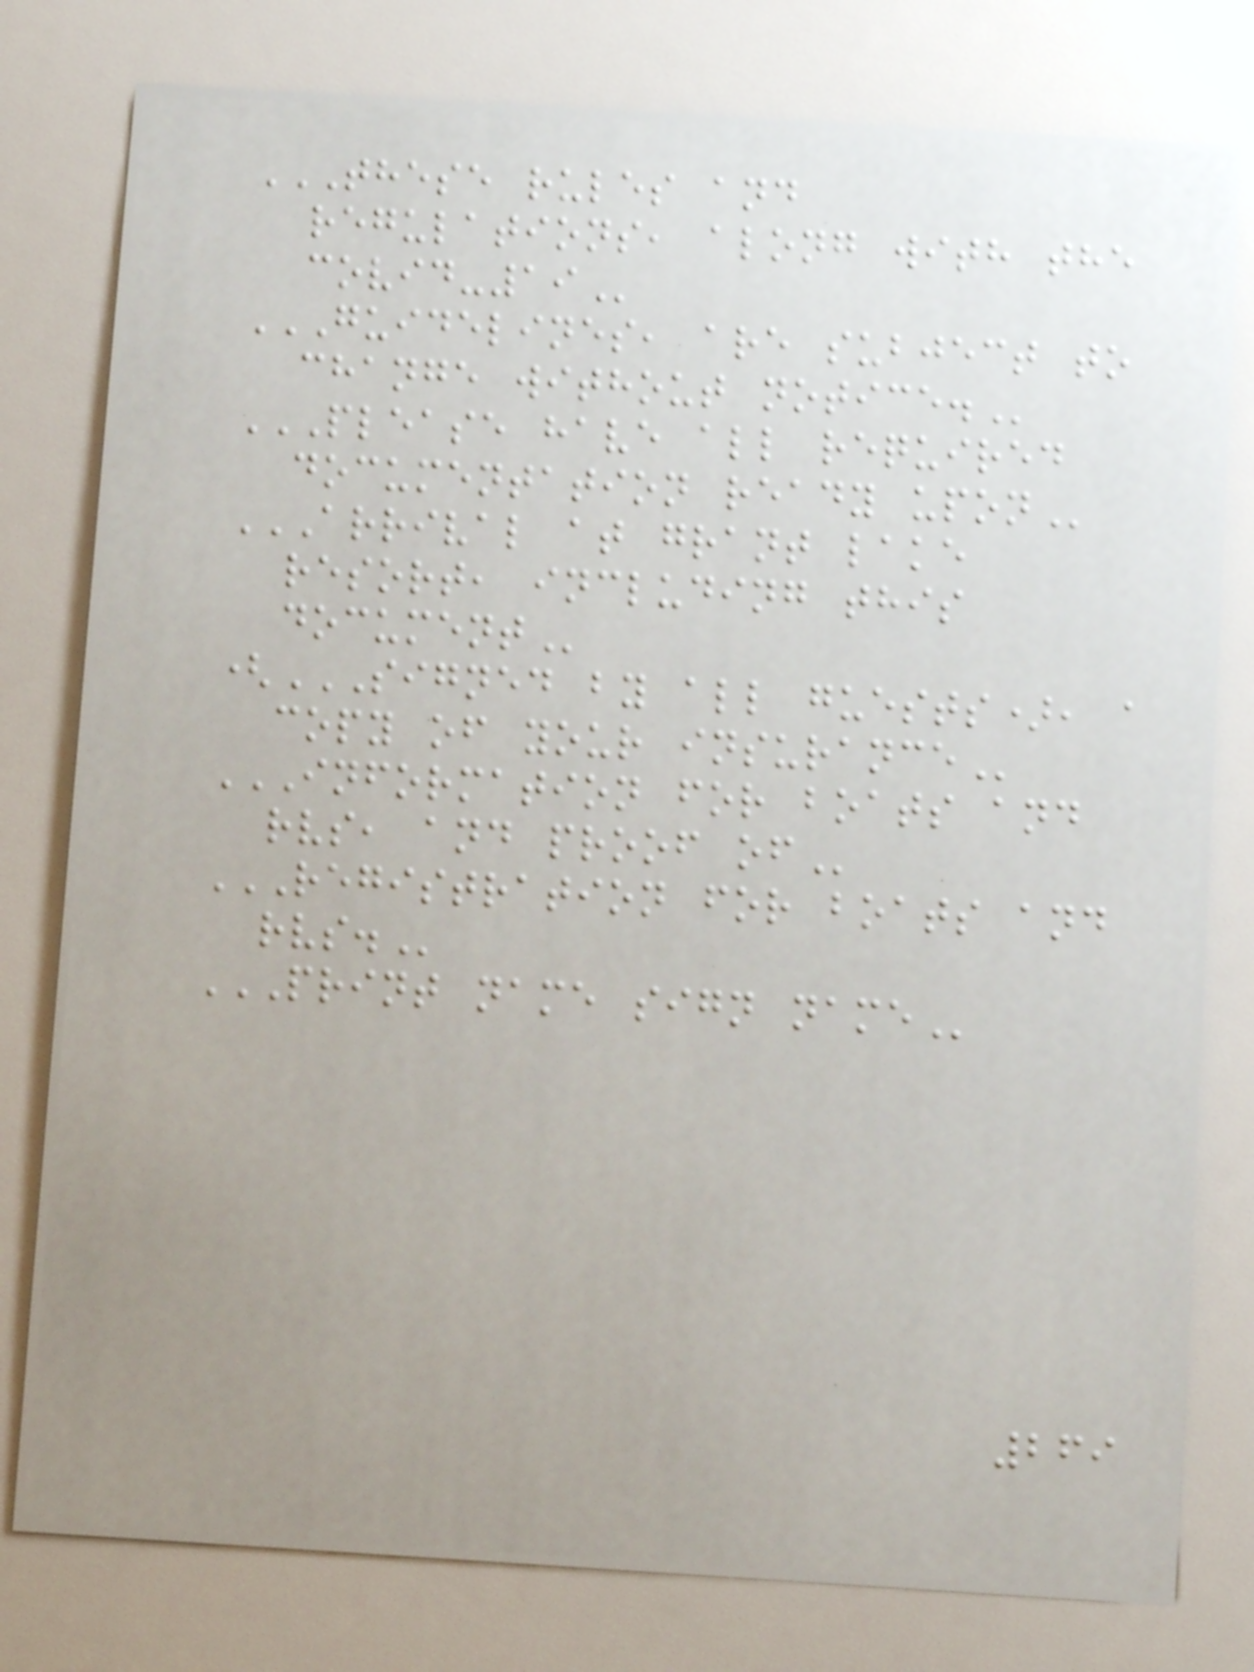THESE RULES AND
REGULATIONS, ALONG WITH THE
COVID-19
GUIDELINES, ARE SUBJECT TO
CHANGE WITHOUT NOTICE.
PLEASE HAVE ALL REQUIRED
DOCUMENTATION READY UPON
ARRIVAL AT GRANT LAKE
RESORT, INCLUDING THIS
DOCUMENT
(SIGNED BY ALL GUESTS), A
COPY OF YOUR INSURANCE
INFORMATION FOR BOATS AND
RVS, AND PROOF OF
REGISTRATION FOR BOATS AND
RVS.
PRINT NAME SIGN NAME
269
